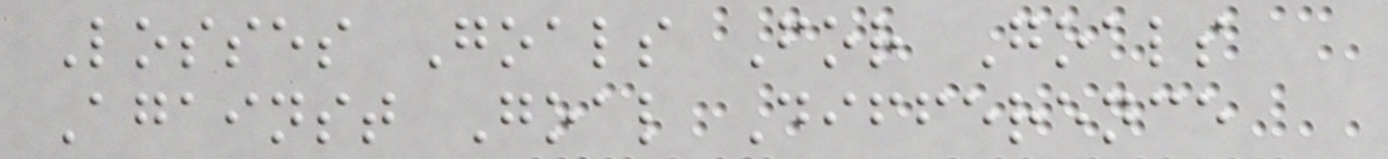Losses Goals For Goals
Against Goal Difference
